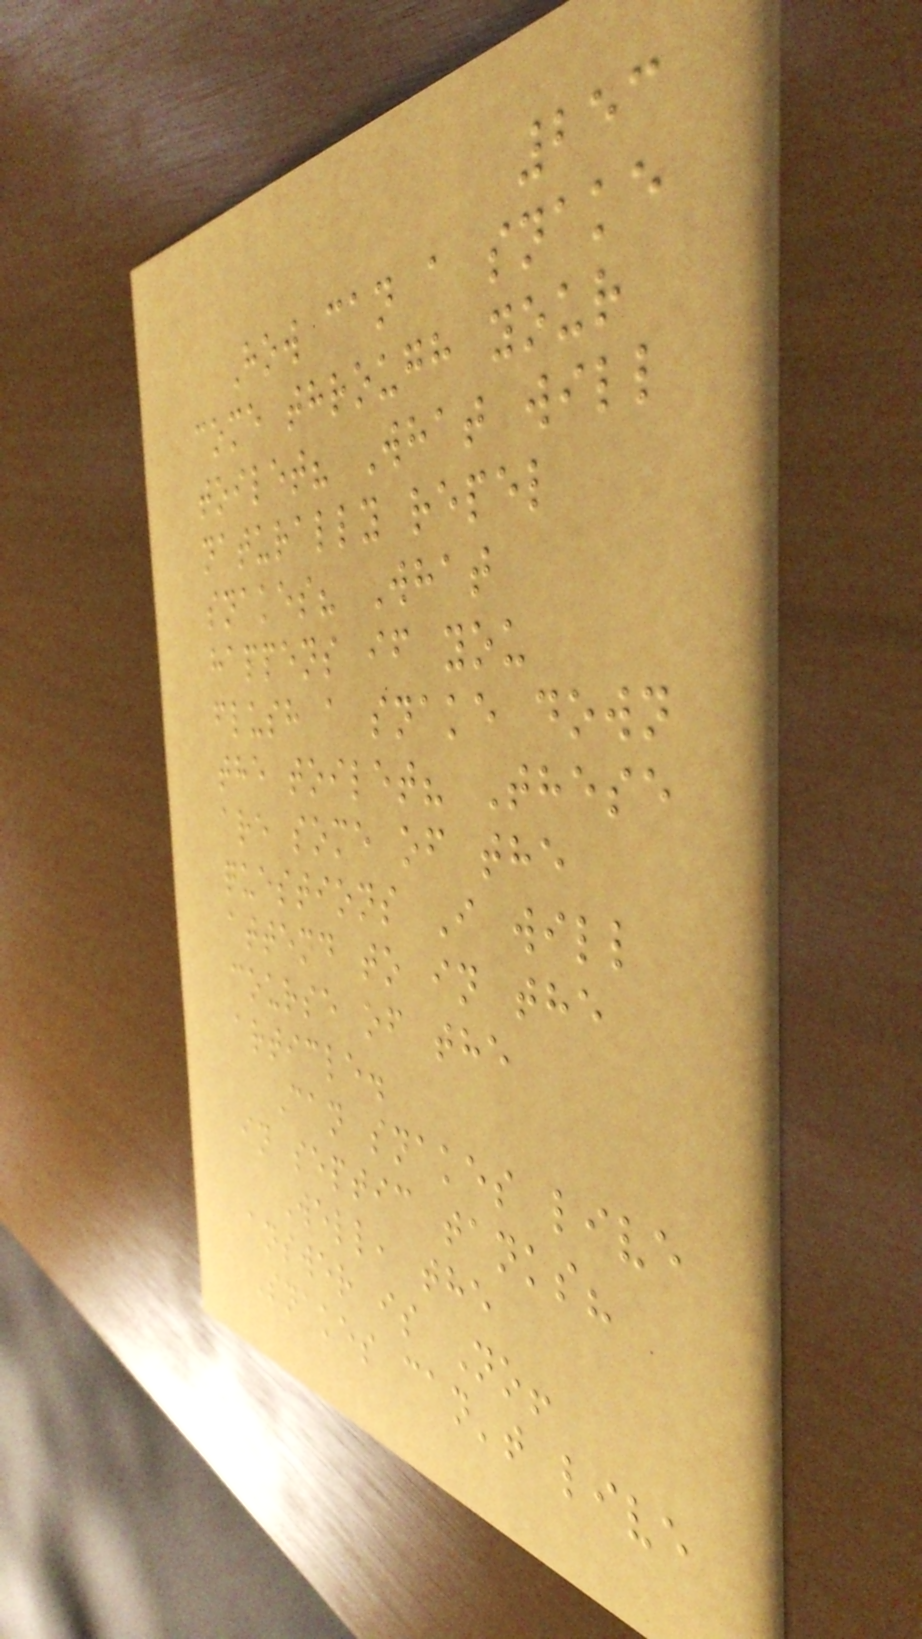253
How can a snake
come through your
toilet? What will
naturally repel
snakes? What
happens if you
flush a snake down
the toilet? These
are some of the
questions I will
attend to in the
course of the
article.
Can snakes live
in septic tanks?
Well, the
answer is No!
Snakes can't live
